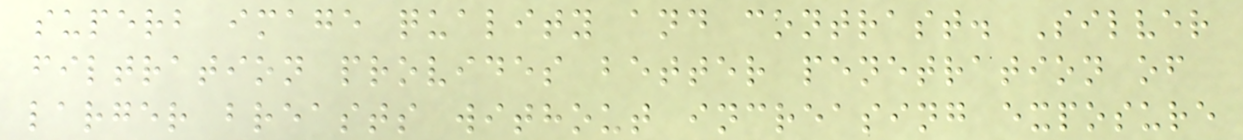superb image quality and contrast. Silver
filtration provides better penetration of
larger breasts without increasing exposure
